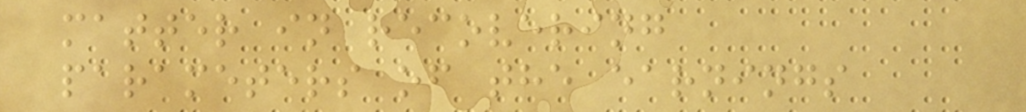matter in recovering
parameters of the earnings
